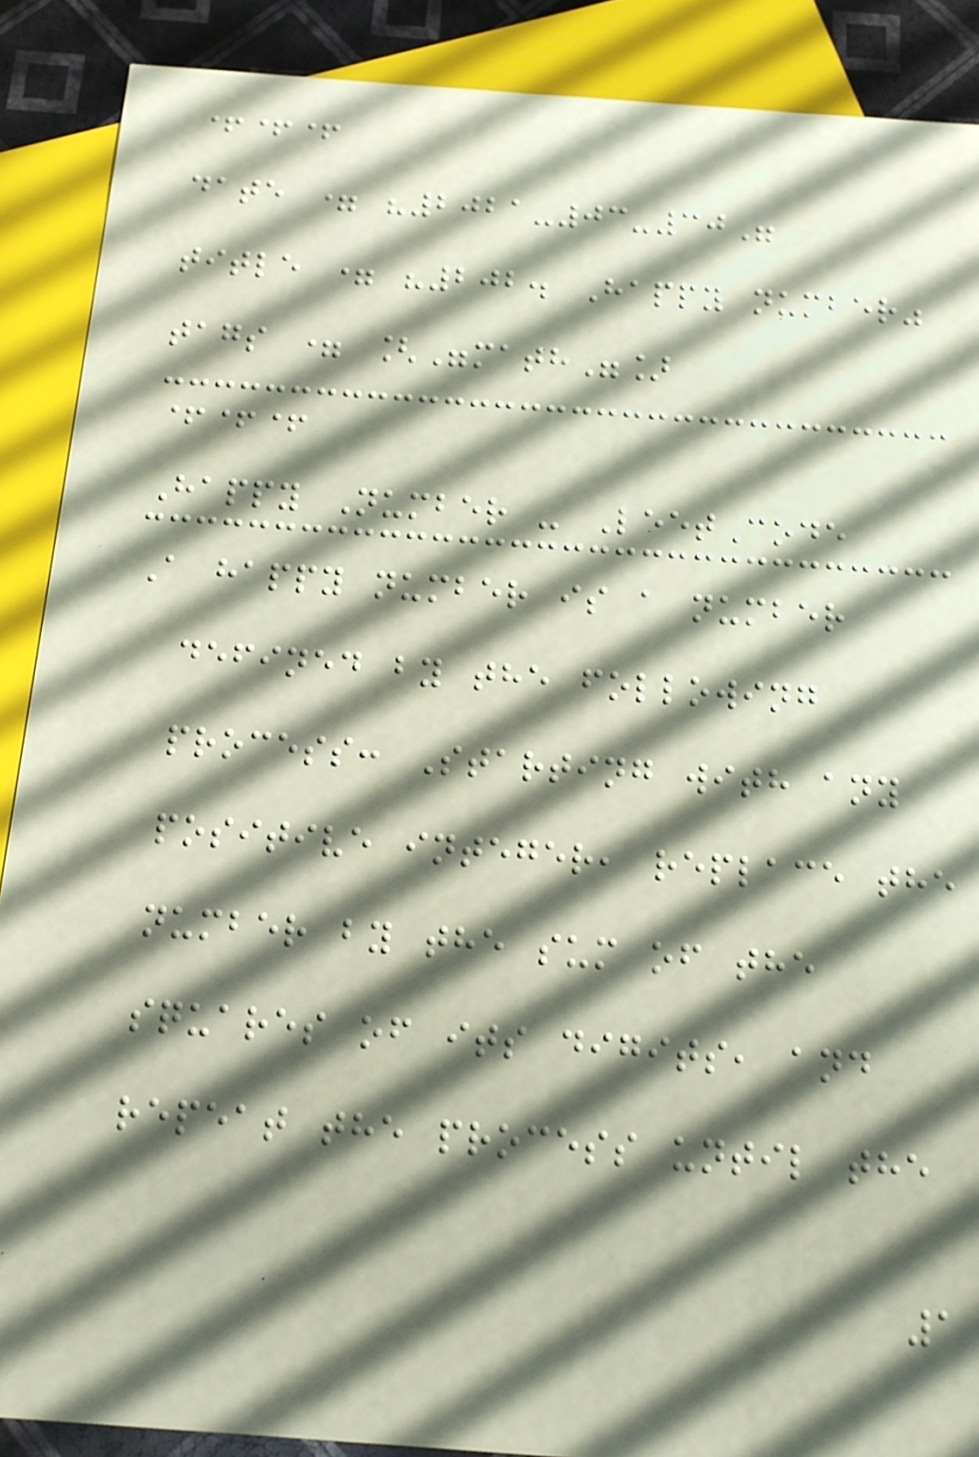+++
date = "2021-03-30"
title = "202. Happy number"
tags = ["math"]
+++
Happy Number - LeetCode
A happy number is a number
defined by the following
process: Starting with any
positive integer, replace the
number by the sum of the
squares of its digits, and
repeat the process until the
1
